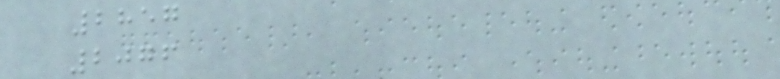2857
2076
